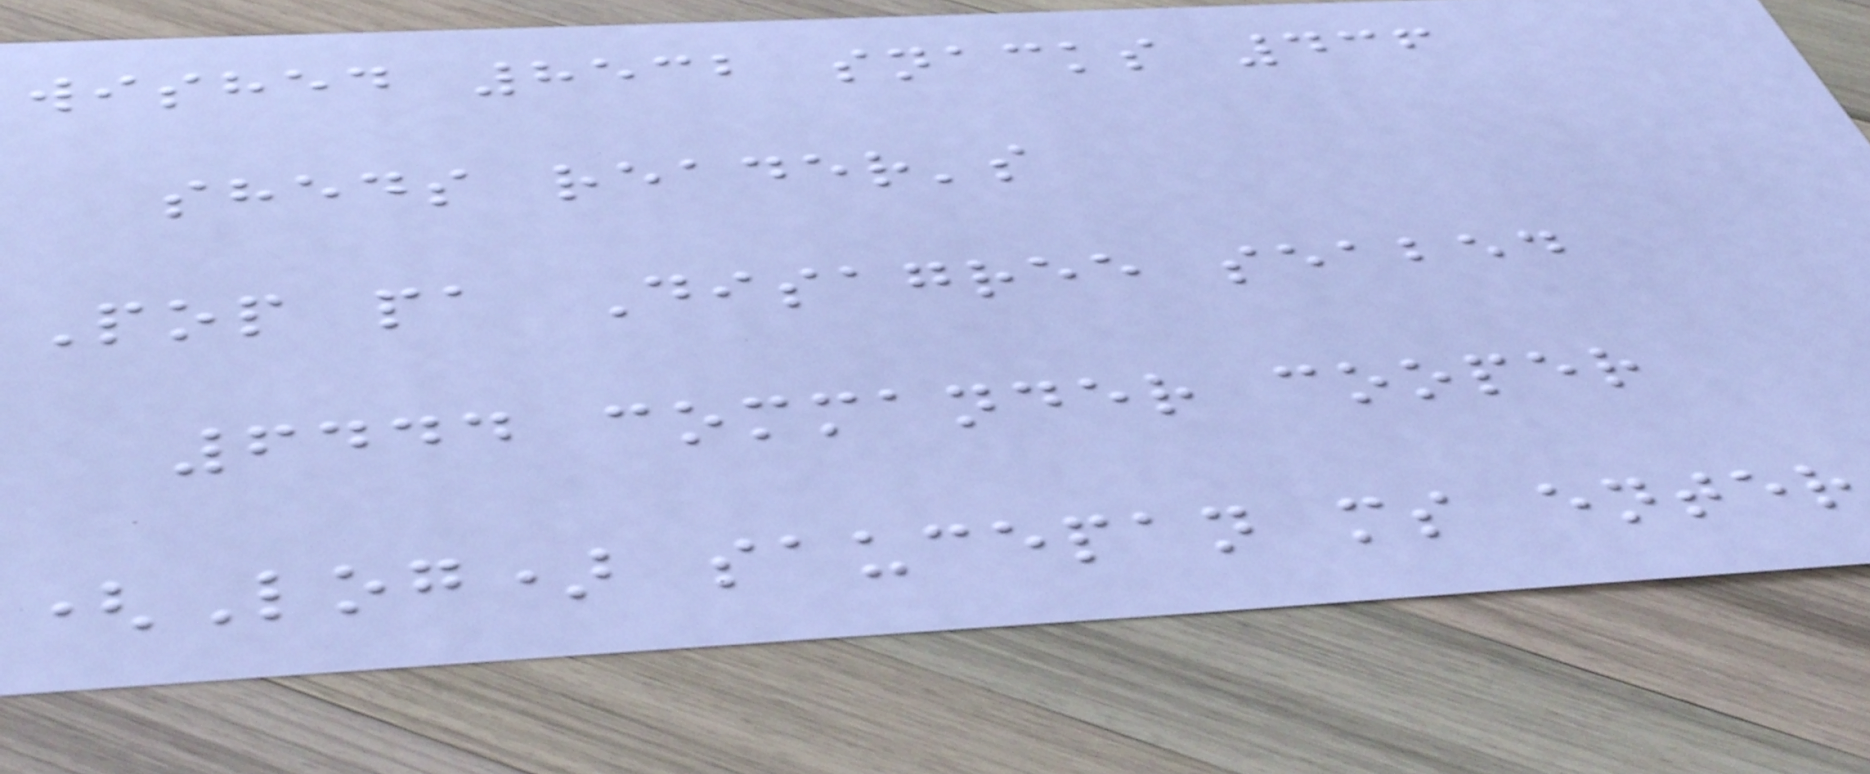wished 8532 snacks 436
sheds reader's
Pop pa Disagree seabed
6444 commander cooper
(Log) saucepan ms enter
